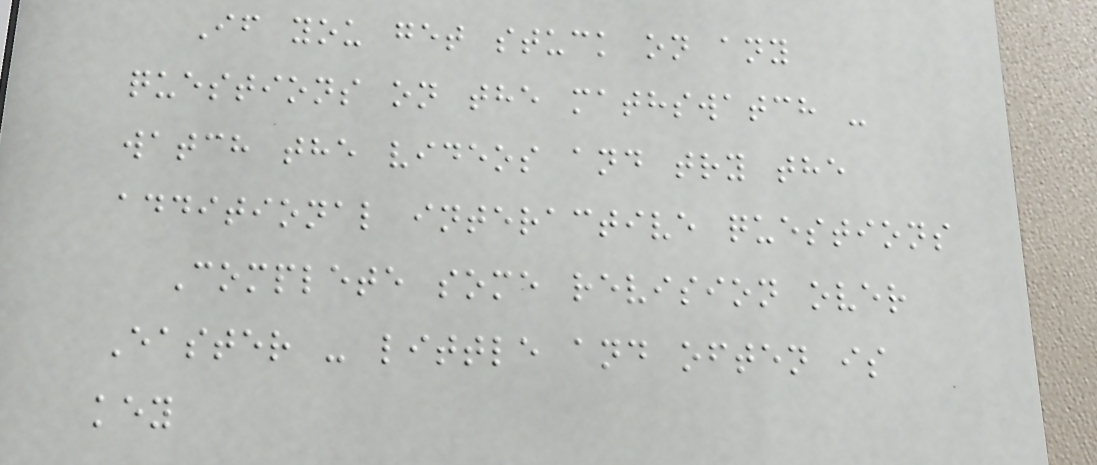If you get stuck on any
questions on the mathswatch -
watch the videos and try the
additional interactive questions
Complete some revision over
Easter - little and often is
key
